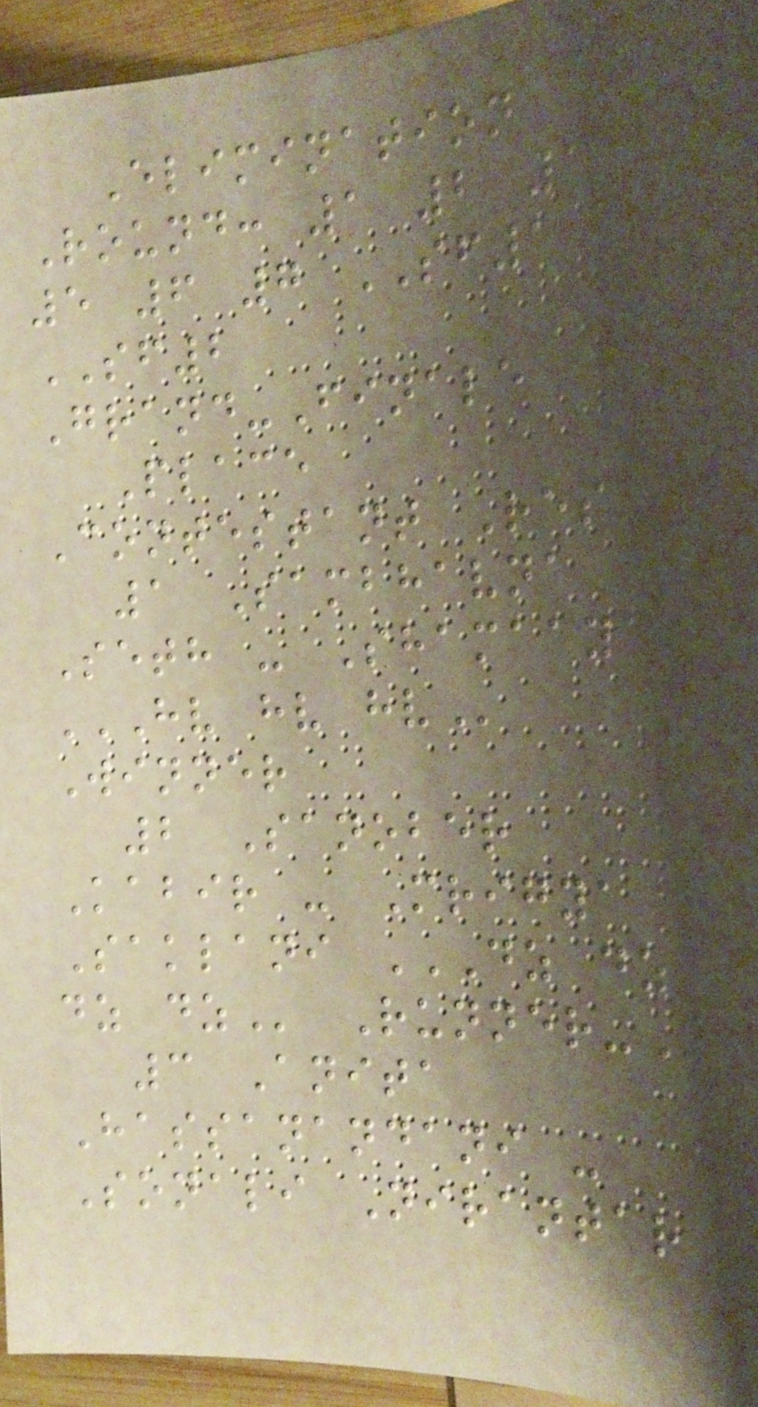Elimination
Round: 1 2 3 4
5 6 7 SF1
SF2
Grand-Finale
Place
Contestant Result
1 Sambhavna
Seth - Shamaayal
HV HV HV
Winner
2 Sanober
Kabir - Mrigya
Saklani DZ DZ
DZ DZ Runner-Up
3 Anita
Hassanandani -
Sonali Nirantar
